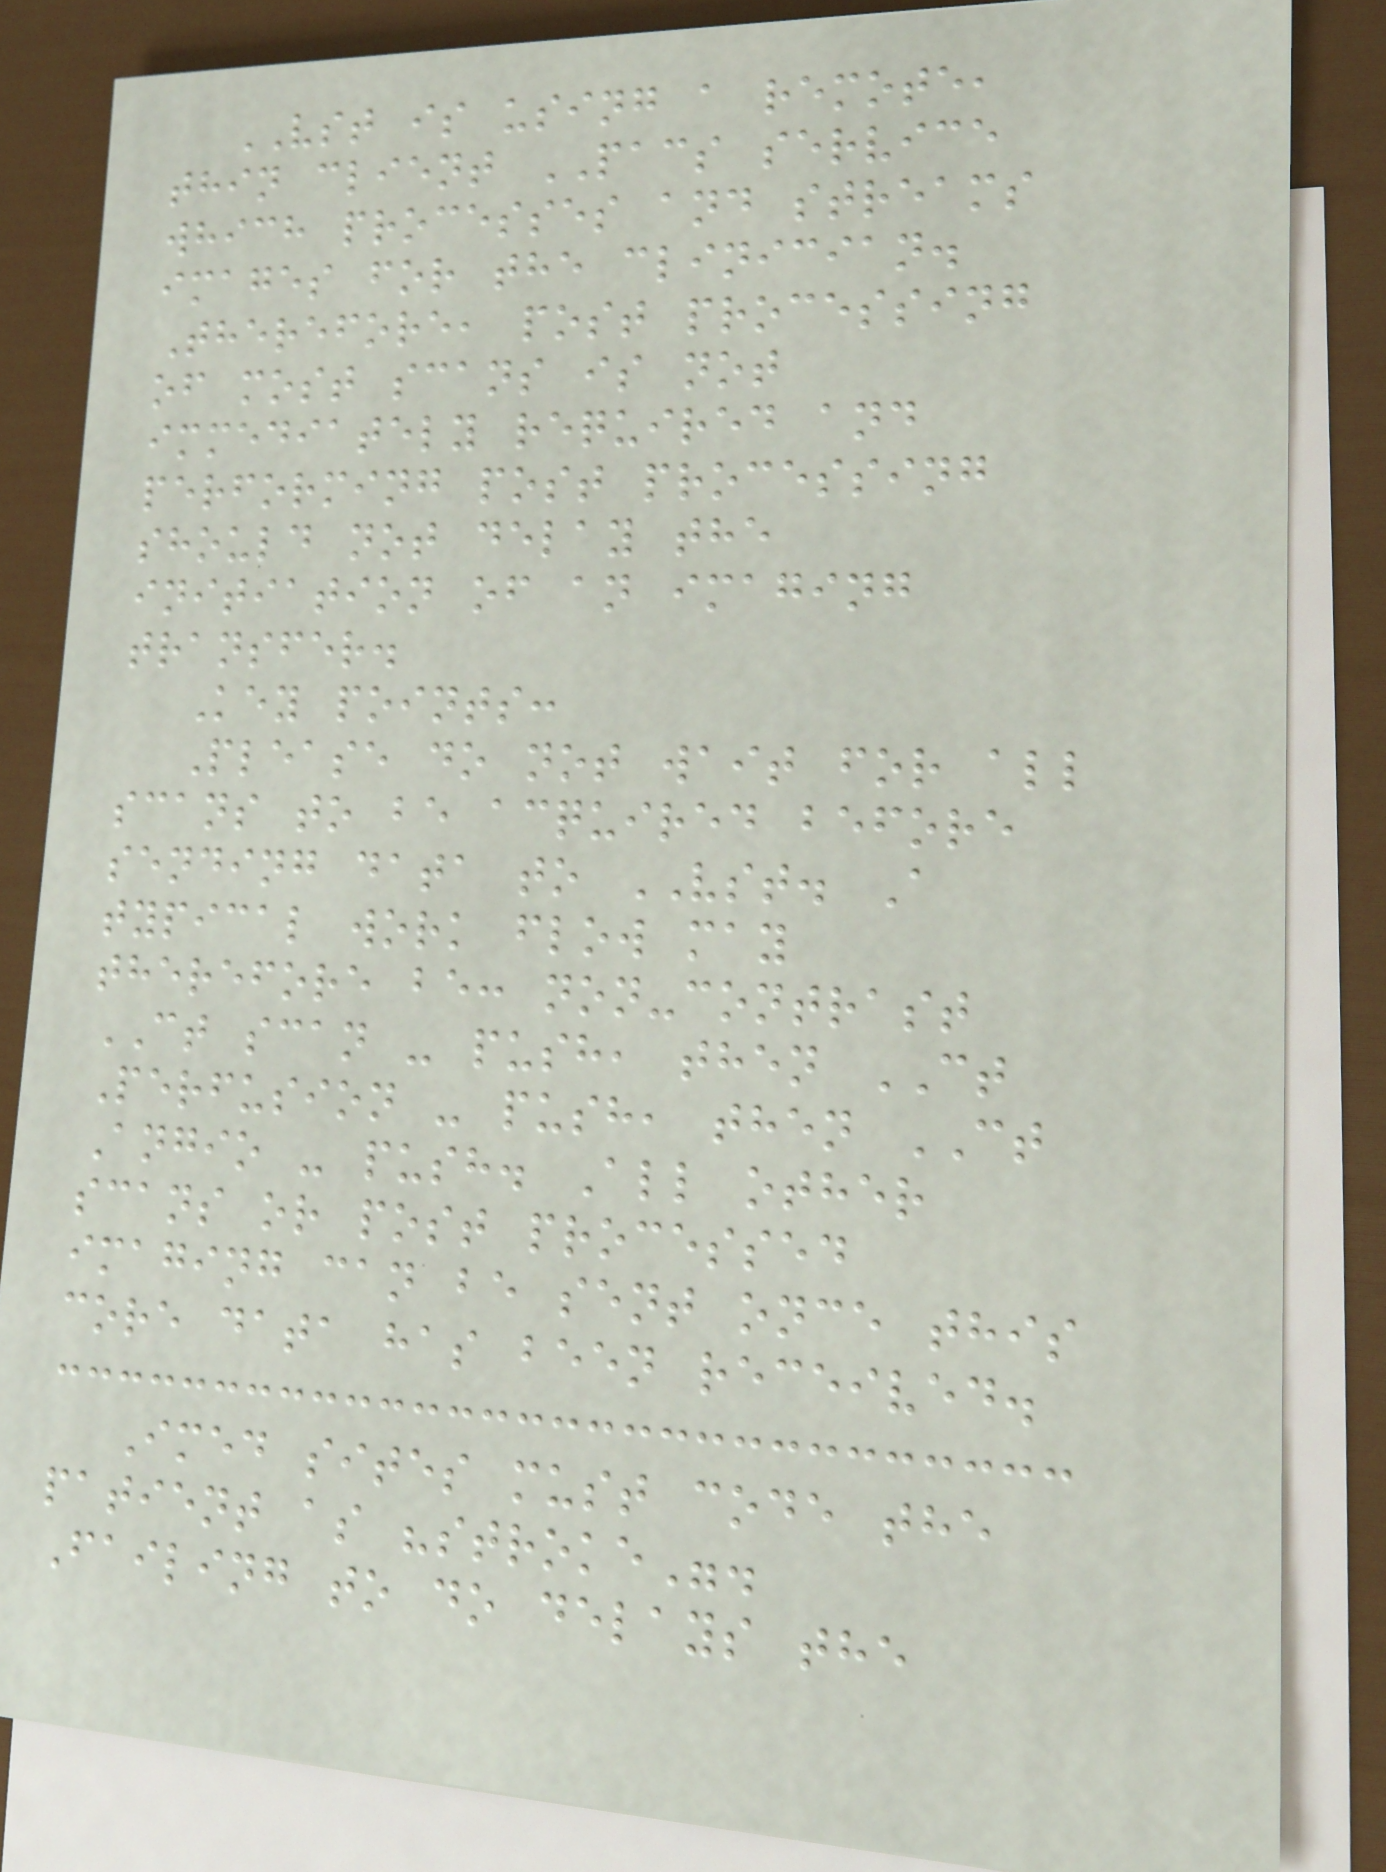VST is using a remote,
thin client PACS service
which processes and streams
images for the clinician.
Therefore, post processing
of most scans is not
immediately required and
performing post processing
should not delay the
initiation of an imaging
transfer.
Key points:
Please do not wait for all
scans to be acquired before
sending data to VST. A
typical work flow may
therefore be: non-contrast
CT scan - push, then CT
Perfusion - push, then CT
Angio - push. All other
scans or post processed
imaging can be sent once this
core data has been received.
Imed sites must code the
patient as "stroke".
Failing to do delays the
